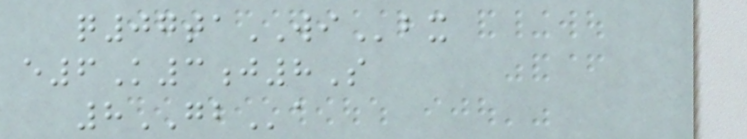q07taWIbx
e6K3j8S
8GBa
